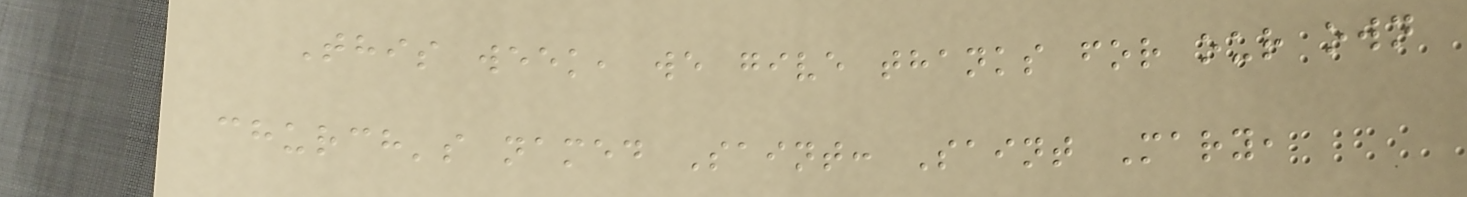This week, we give thanks for our own
church's named Saint: Saint Mary,
